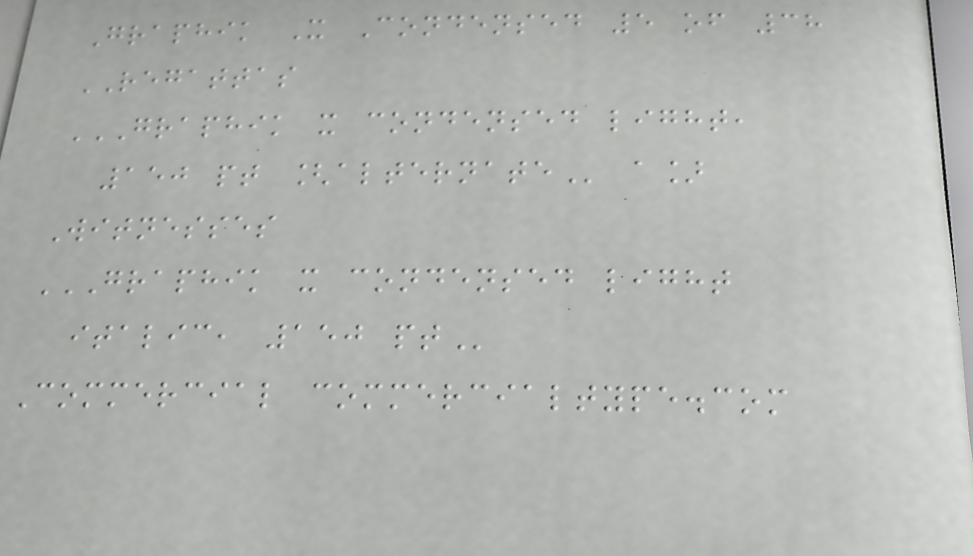Graphik X Condensed 5 of 38
REGATTAS
GRAPHIK X CONDENSED LIGHT,
150 PT [ALTERNATE a]
Witnesses
GRAPHIK X CONDENSED LIGHT
ITALIC, 150 PT
Commercial commercialtype.com
